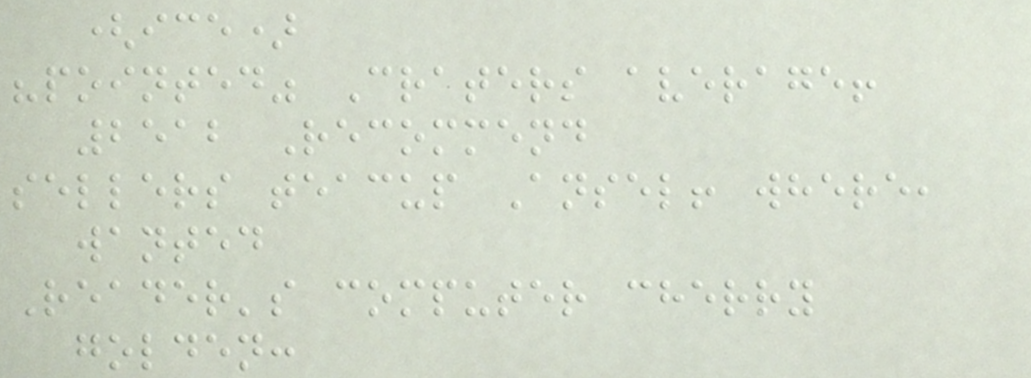(ice)
"pointed" Craters average!
2512 Recommend
sellers teacup Ansel! where,
wanted
Reader's computer cherry
golden:
